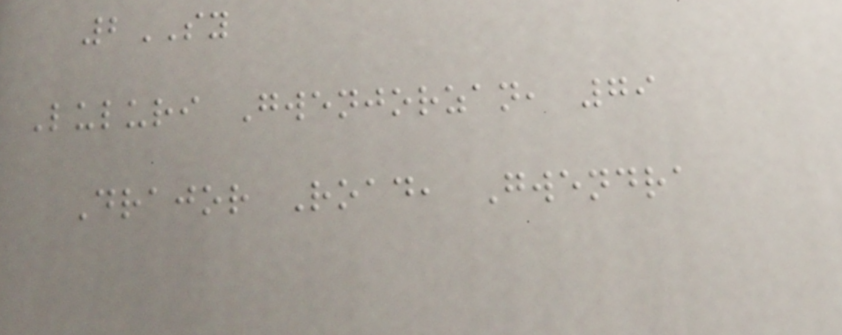2SY
Luluri Gwenjorzan, 79
Drajor Road, Gwendra
